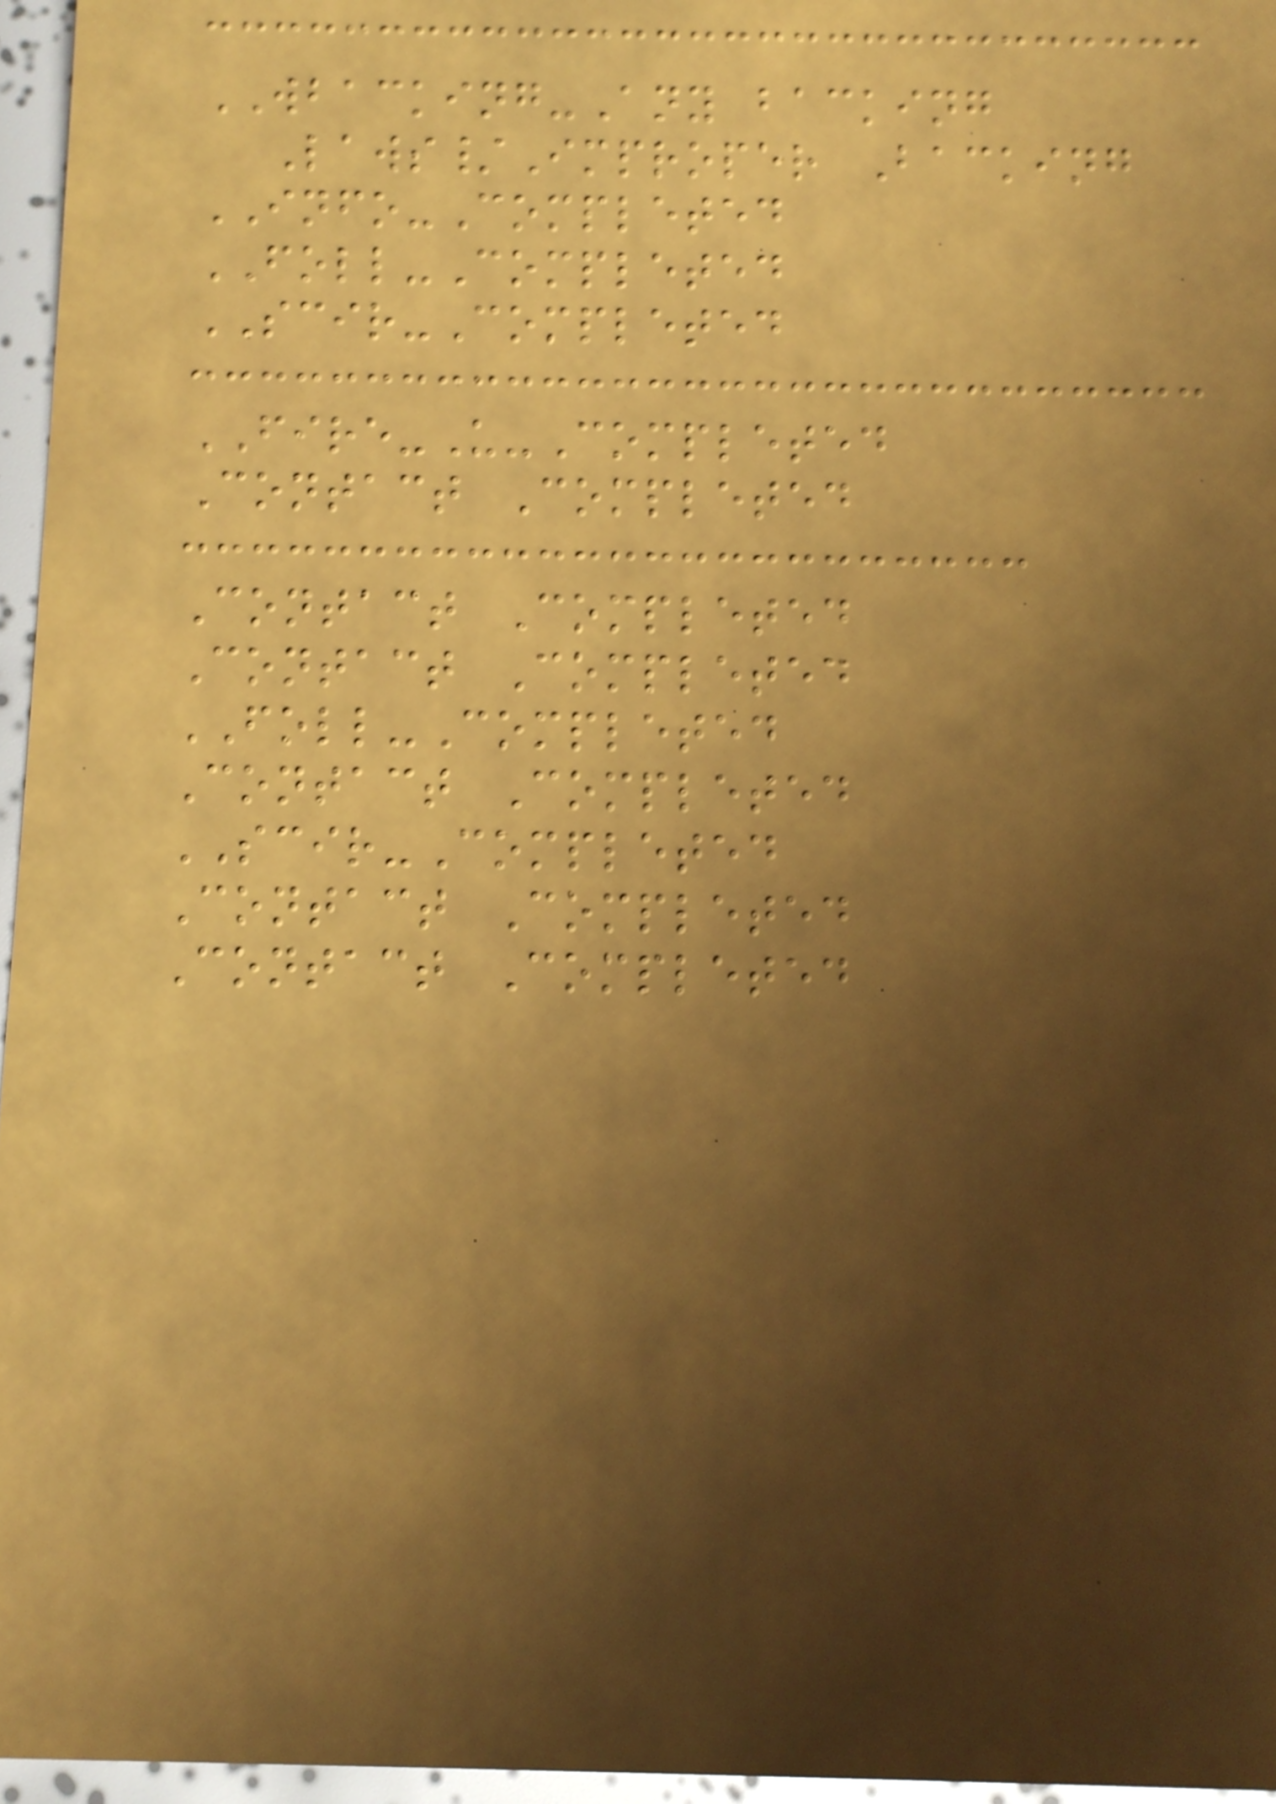WBACKING-Any backing
Laws/Improper Backing
INFO-Completed
FOLL-Completed
SCIR-Completed
FIRE-U-Completed
Contact Completed
Contact Completed
Contact Completed
FOLL-Completed
Contact Completed
SCIR-Completed
Contact Completed
Contact Completed
